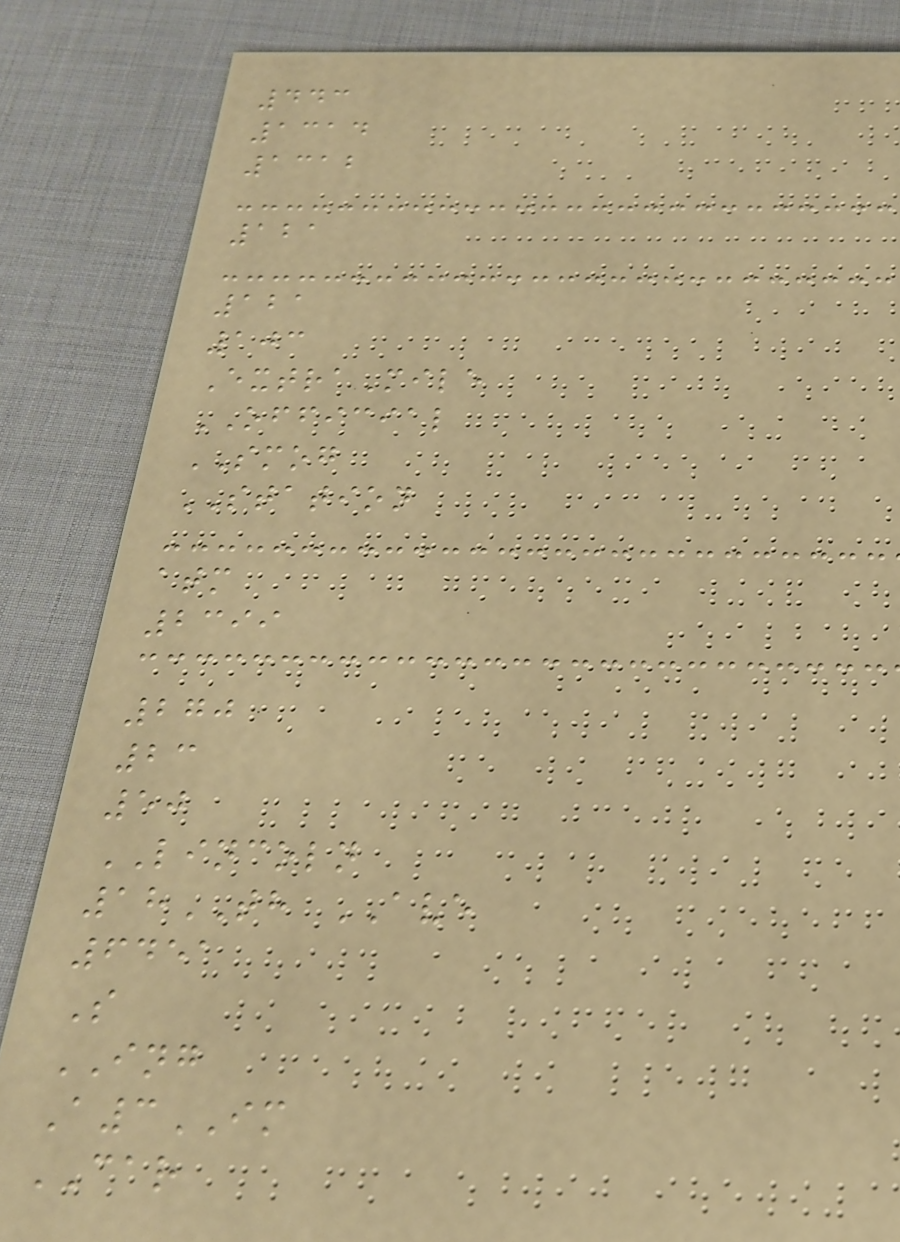443
1314
1312
121
121
103
ExtraMile
OFFICIAL
SMOG
STATION
atm
2399
270
23
50
LINCOLN
18TH AVE
6451
S
ING
A3IM
CAR
